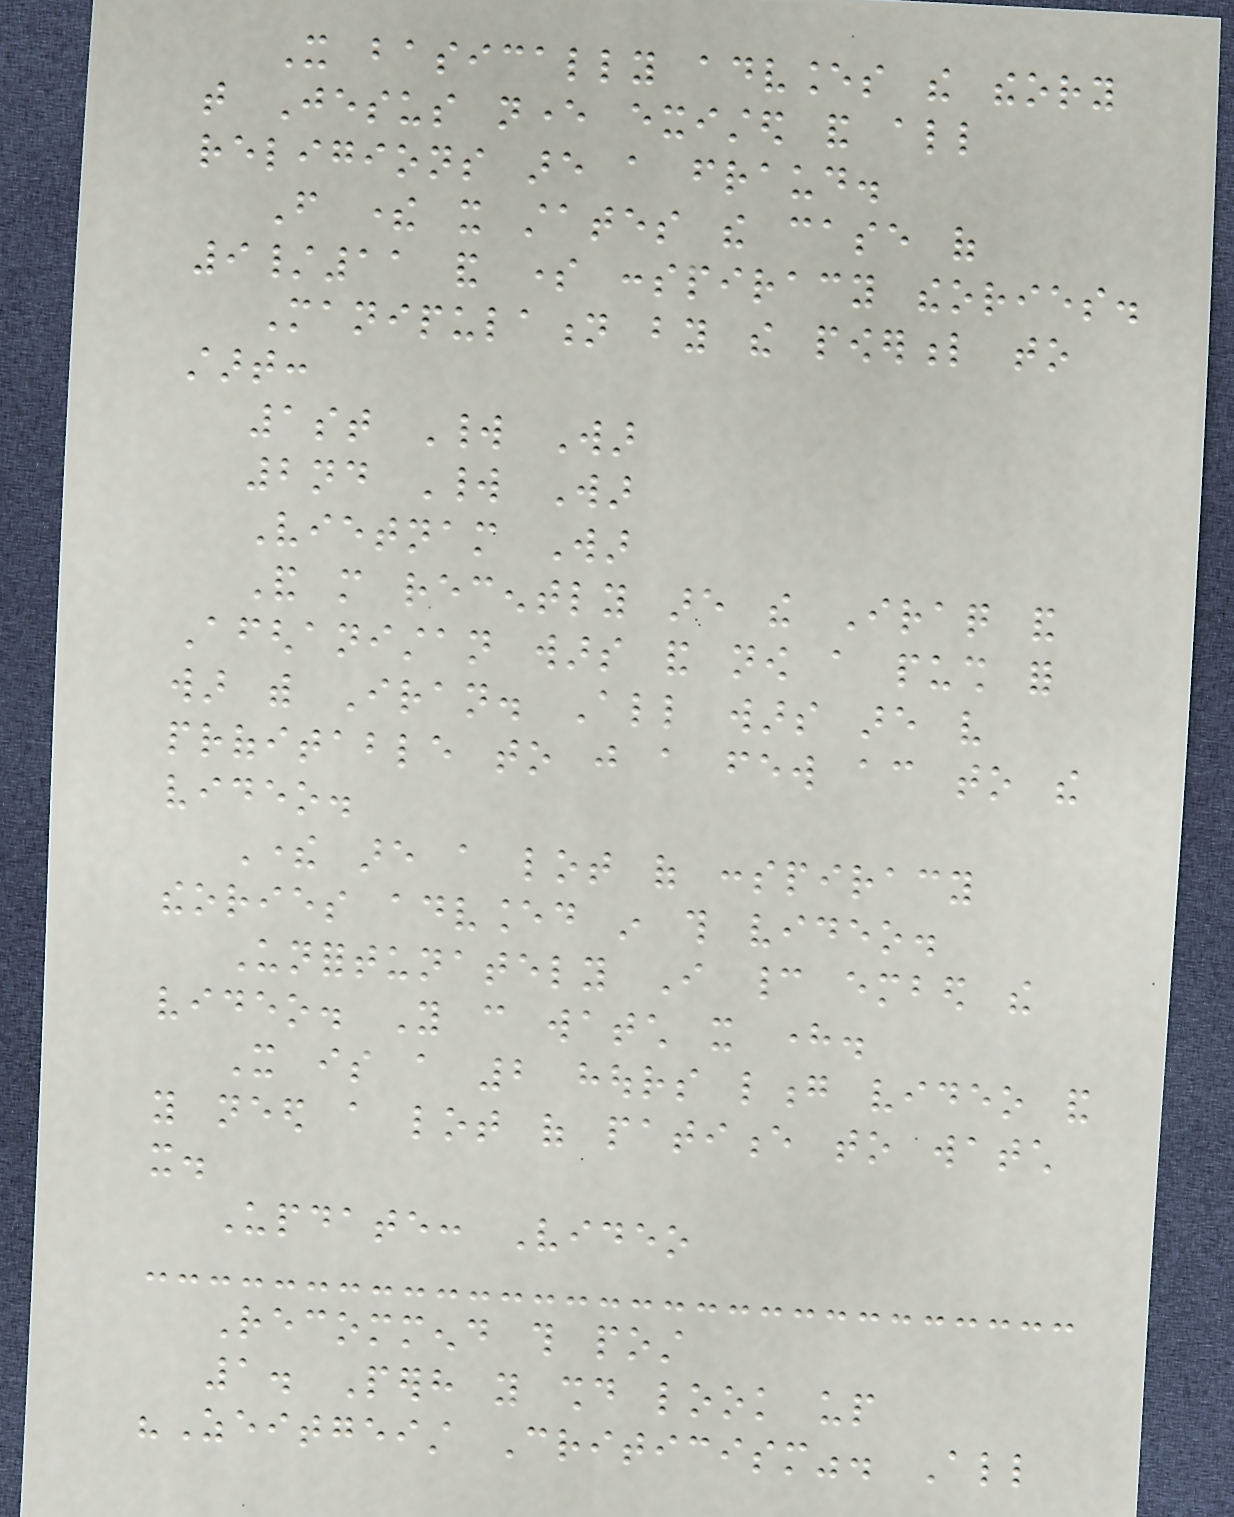It basically advances the theory
that Jesus never existed and all
religions are a fraud.
From there it states the case of
9/11 and some conspiracy theories.
Manipulation by the powerful to
start:
1st World War
2nd World War
Vietnam War
And more recently are the Iraq and
Afghanistan wars and now a push for
war with Iran. All wars are very
profitable to just a few according to the
video.
There are a lot of conspiracy
theories advanced in this video.
Unfortunately I cannot embed the
video. You can watch it here.
It is a 2 hours long video and
you need a lot of patience to watch
it.
Update: Video
Recommend this post
1. Perhaps you should look up
"Zeitgeist Criticism". All
